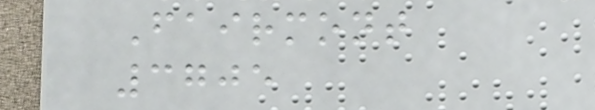Fairmont
3705
